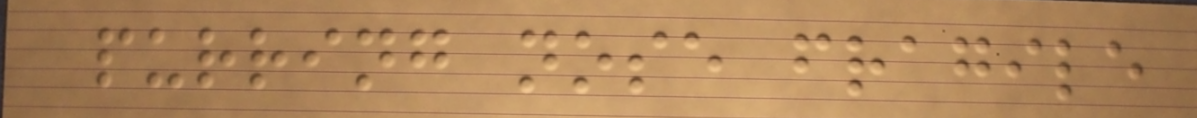purring nose fragile
